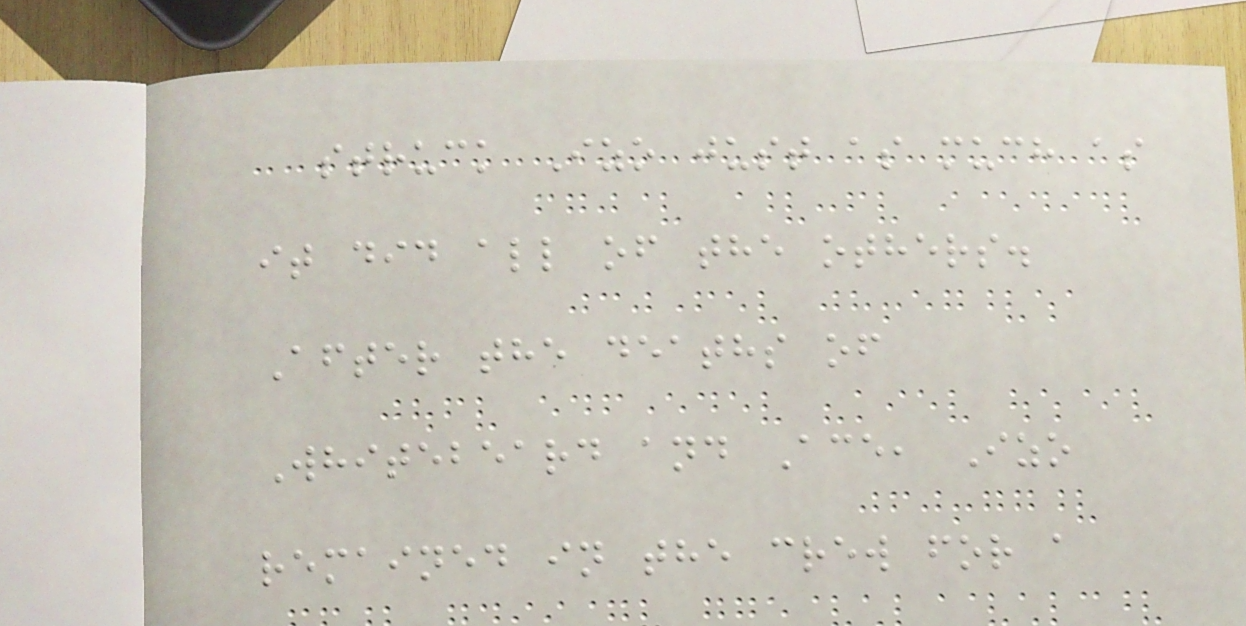struck Izo just as much as
it did all of the others.
After the deaths of
Whitebeard and Ace, Izo
remained in the crew for a
